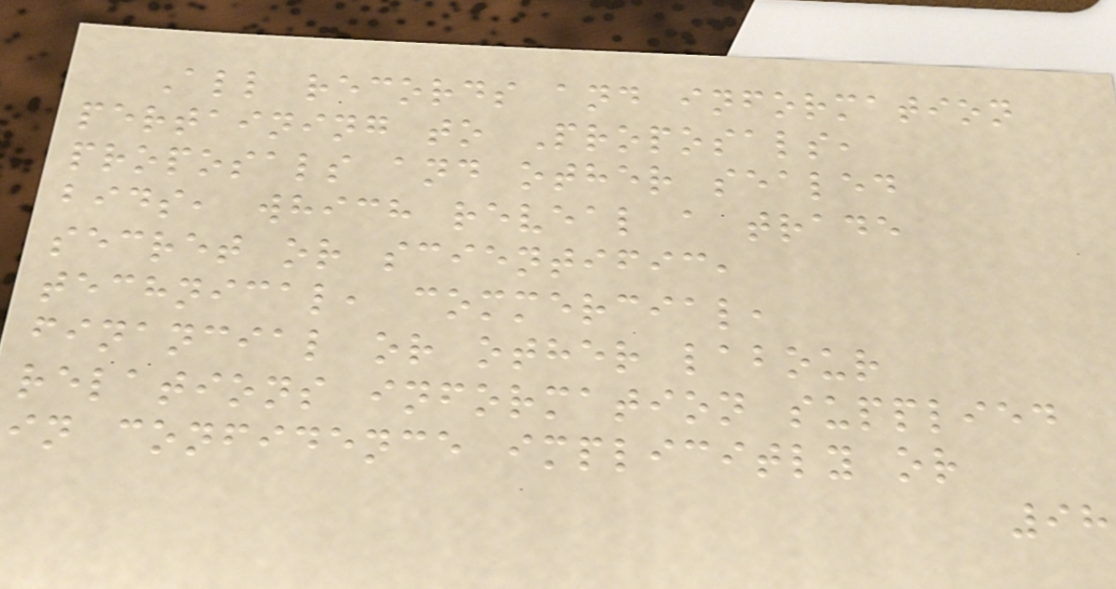All records and information
pertaining to Proposals,
proposals and other sealed
bids, which reveal a trade
secret or scientific,
technical, commercial,
financial or other labour
relations information supplied
in confidence implicitly or
98
